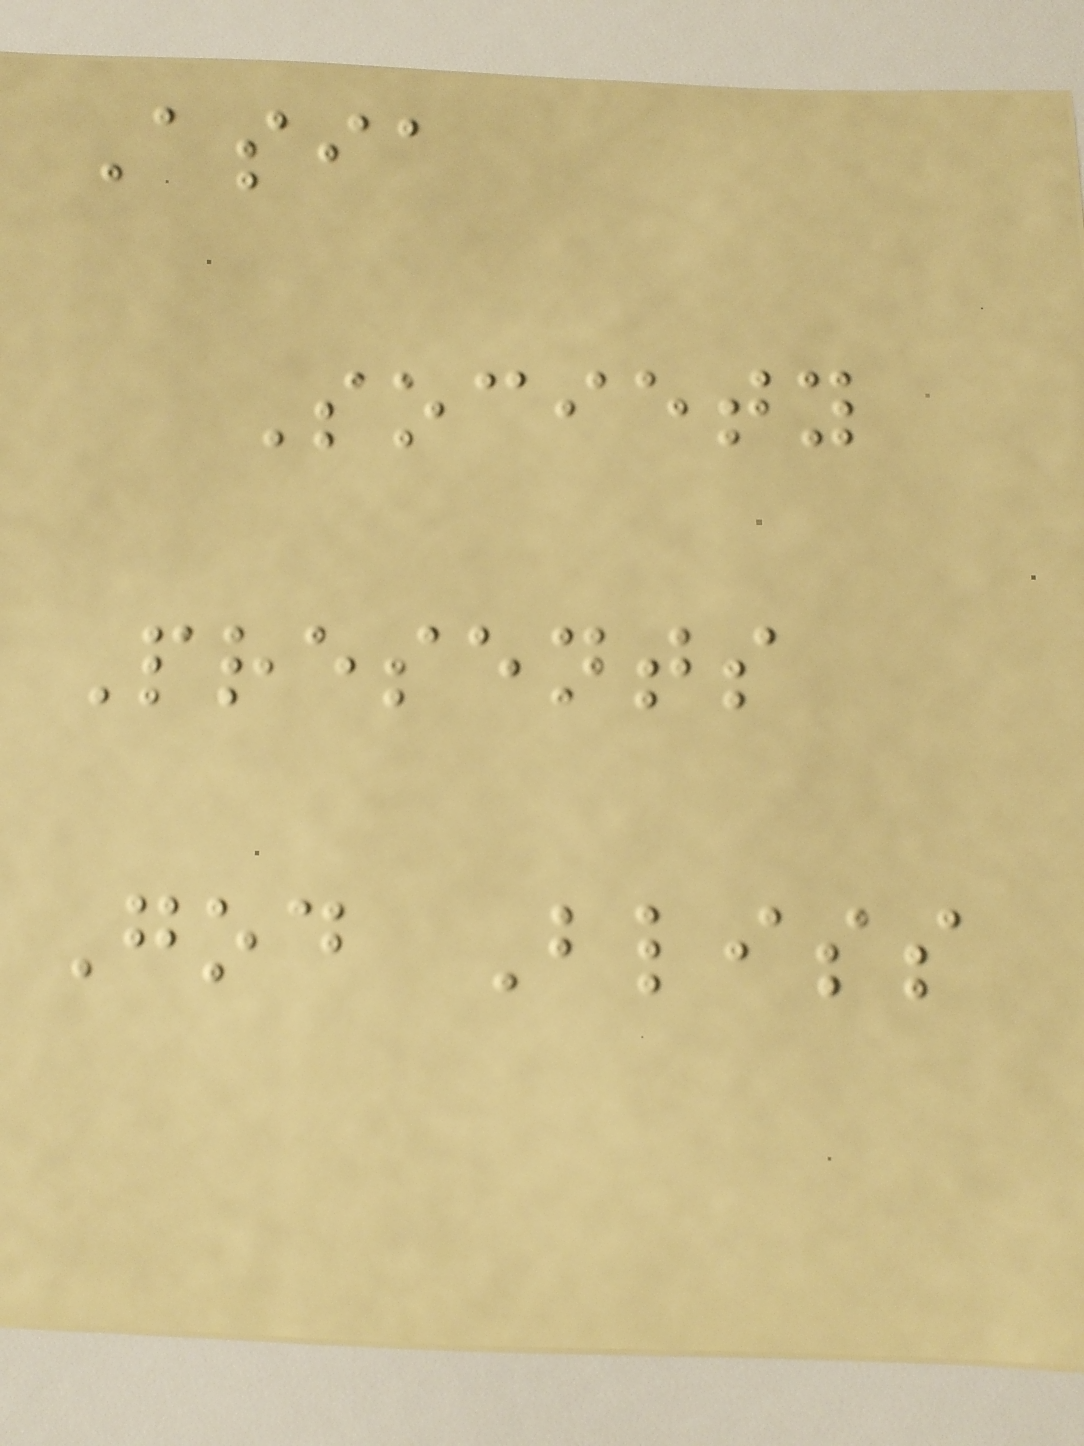Asia
Society
Presents
God Bliss
